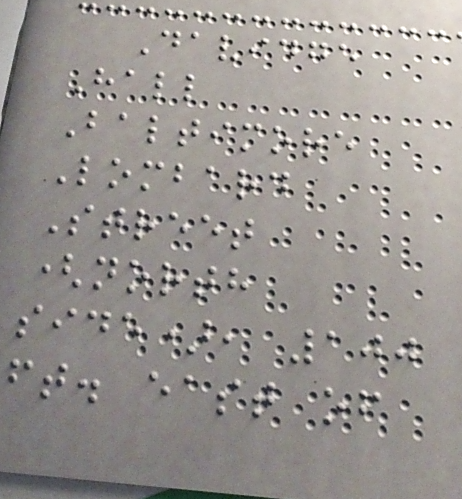Davidge
Hall
Baltimore
Lombard
Street
(north
side), 100
ft. east of
